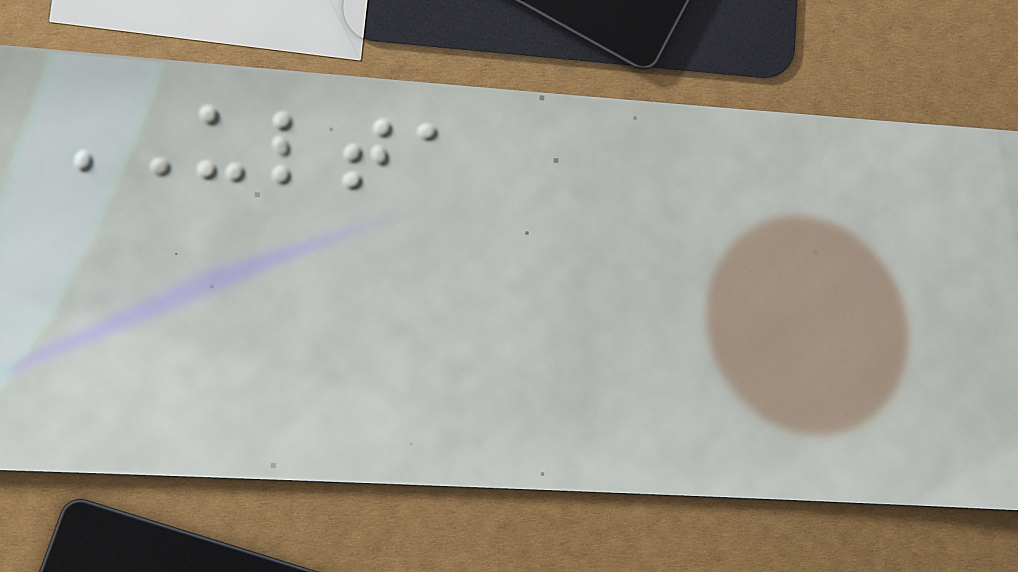ULTA
